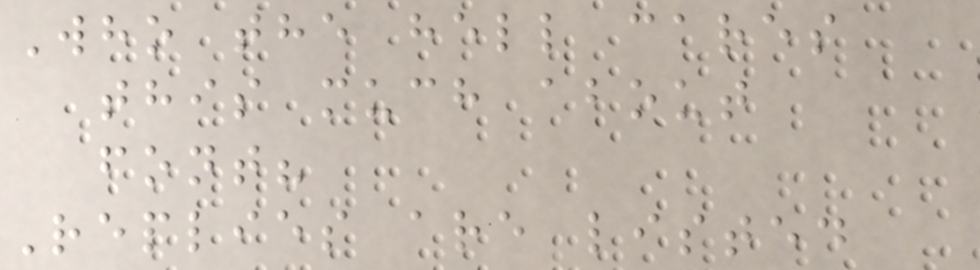Who the hell cares
this much about
font?
Replies are listed
